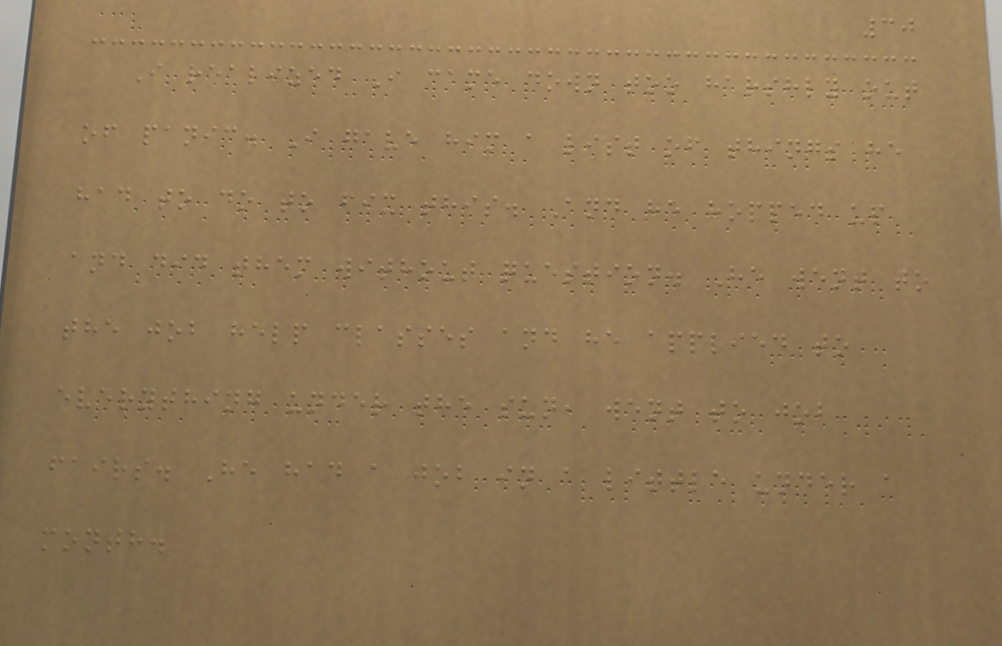30
I realized I came down too harshly out
of panic. I gave him a list of things he
had to do to fix this. And he hopped up
and did them without question. He went to
the job help classes and he applied to
everything under the sun, went to job
fairs. He had a job in a little under a
month.
